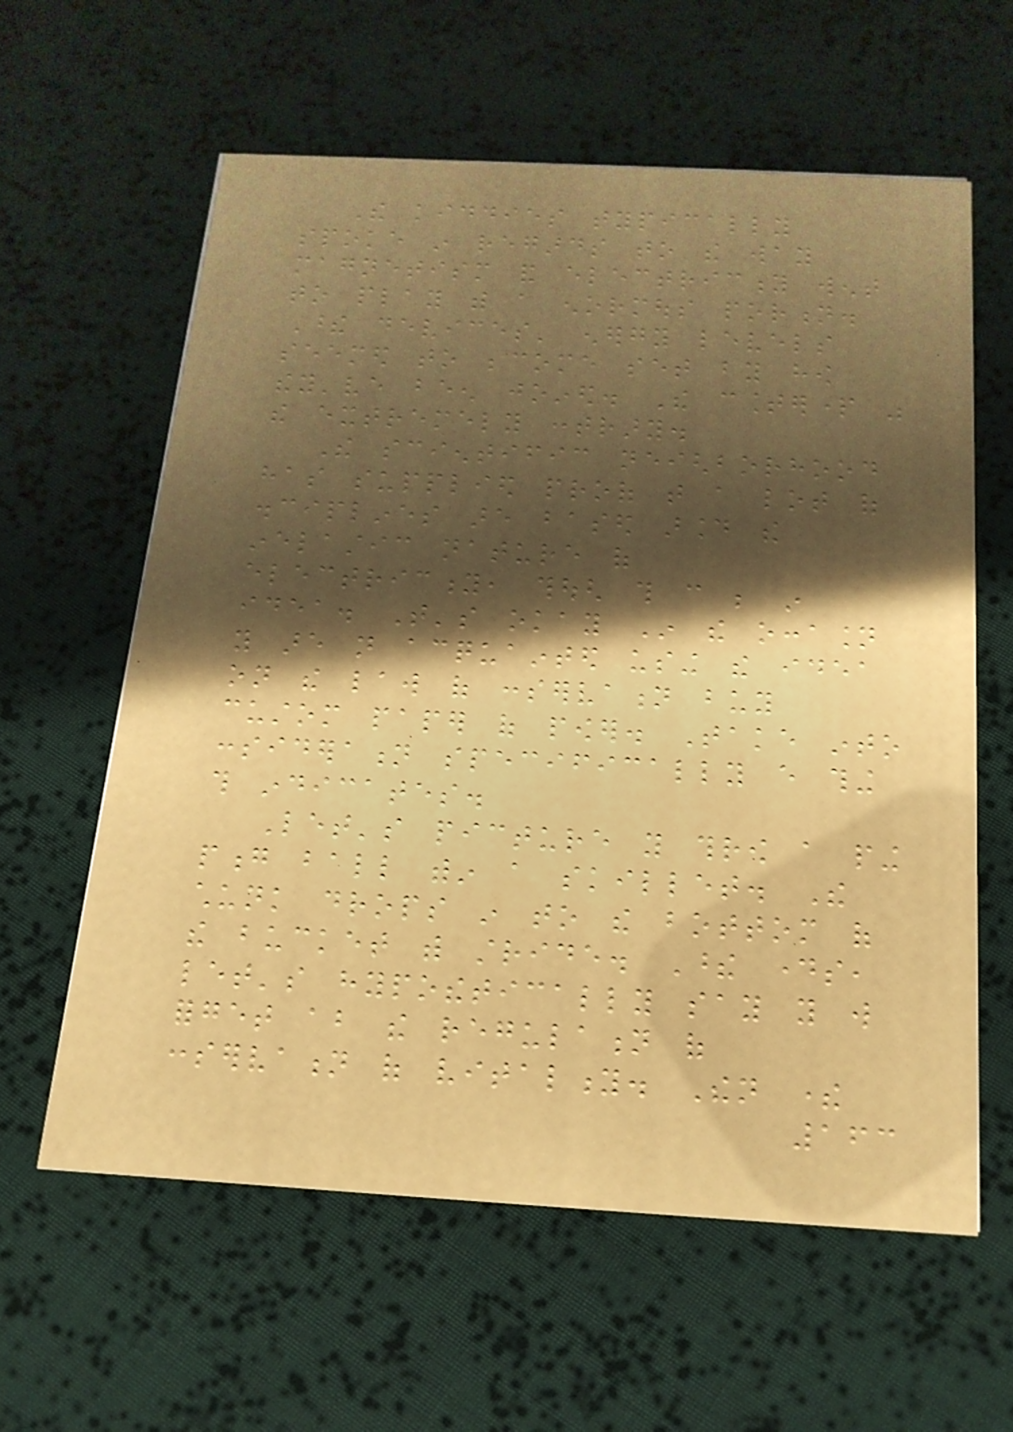The kiddies typically
spoke in regards to the way
magnetism and electricity went
to play with a enormous portion.
These devices' energy levels
seemed to become set by how
they've been joined. The counterpart was
the extremely contrary.
The scientific neighborhood
has supplied proof that a lot of
disciplines are based around the
inelastic nature of
electricity, though this can be in
idea. That's okay In the occasion
you are not acquainted using the idea
on the law of conservation buy
custom paper of power. Take into
consideration specifically every thing
this indicates.
Let's picture you throw a ping
pong ball within a skillet. The
chunk drops in to the bottom of
the bucket with stride. These days,
let's hypothetically say you will
forget about the regulation of
conservation of vitality. Then there
163
